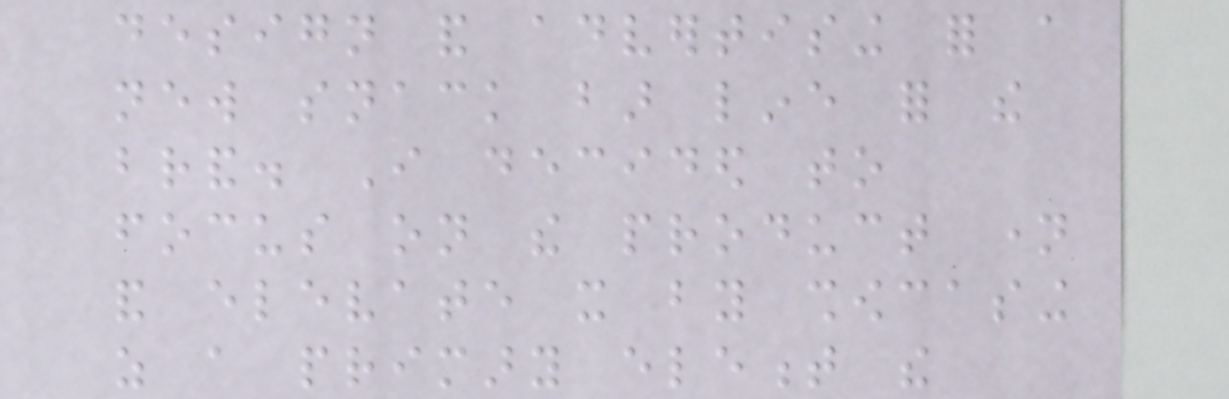design and advertising for a
new snack bar line for the
brand. I decided to
focus on the product name
and elevate it by showcasing
as a primary element the
